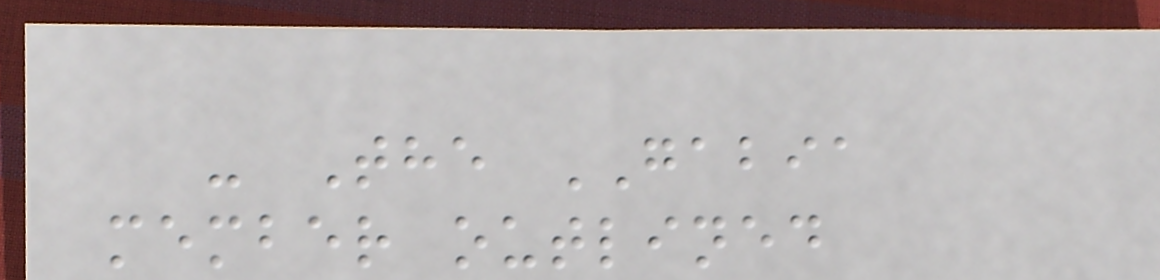- The GABIA
member outlined
